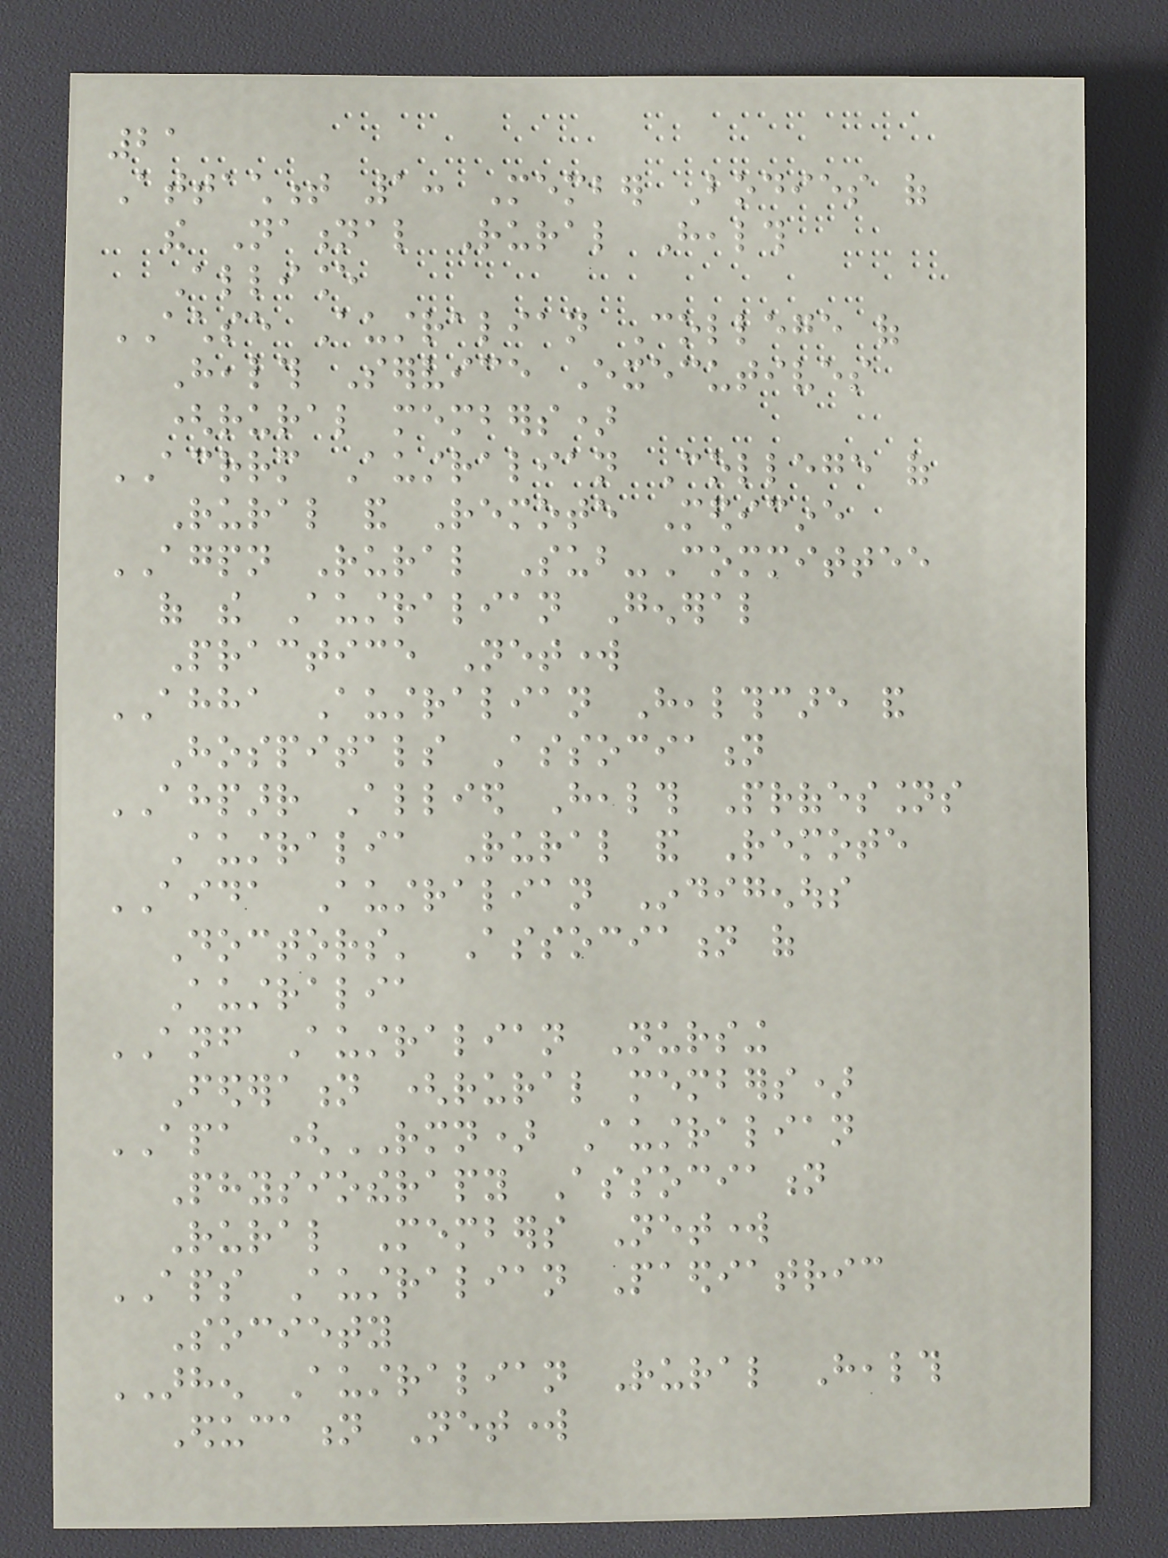21
Attachment 1: Member Bodies of
the National Rural Health
Alliance
ACHSE Australian College of
Health Service Executives
(rural members)
ACRRM Australian College of
Rural and Remote Medicine
AGPN Rural Sub-Committee
of the Australian General
Practice Network
AHHA Australian Healthcare and
Hospitals Association
AHPARR Allied Health Professions
Australia Rural and Remote
AIDA Australian Indigenous
Doctors' Association of
Australia
ANF Australian Nursing
Federation (rural members)
APA (RMN) Australian
Physiotherapy Association
Rural Members Network
APS Australian Paediatric
Society
ARHEN Australian Rural Health
Education Network
